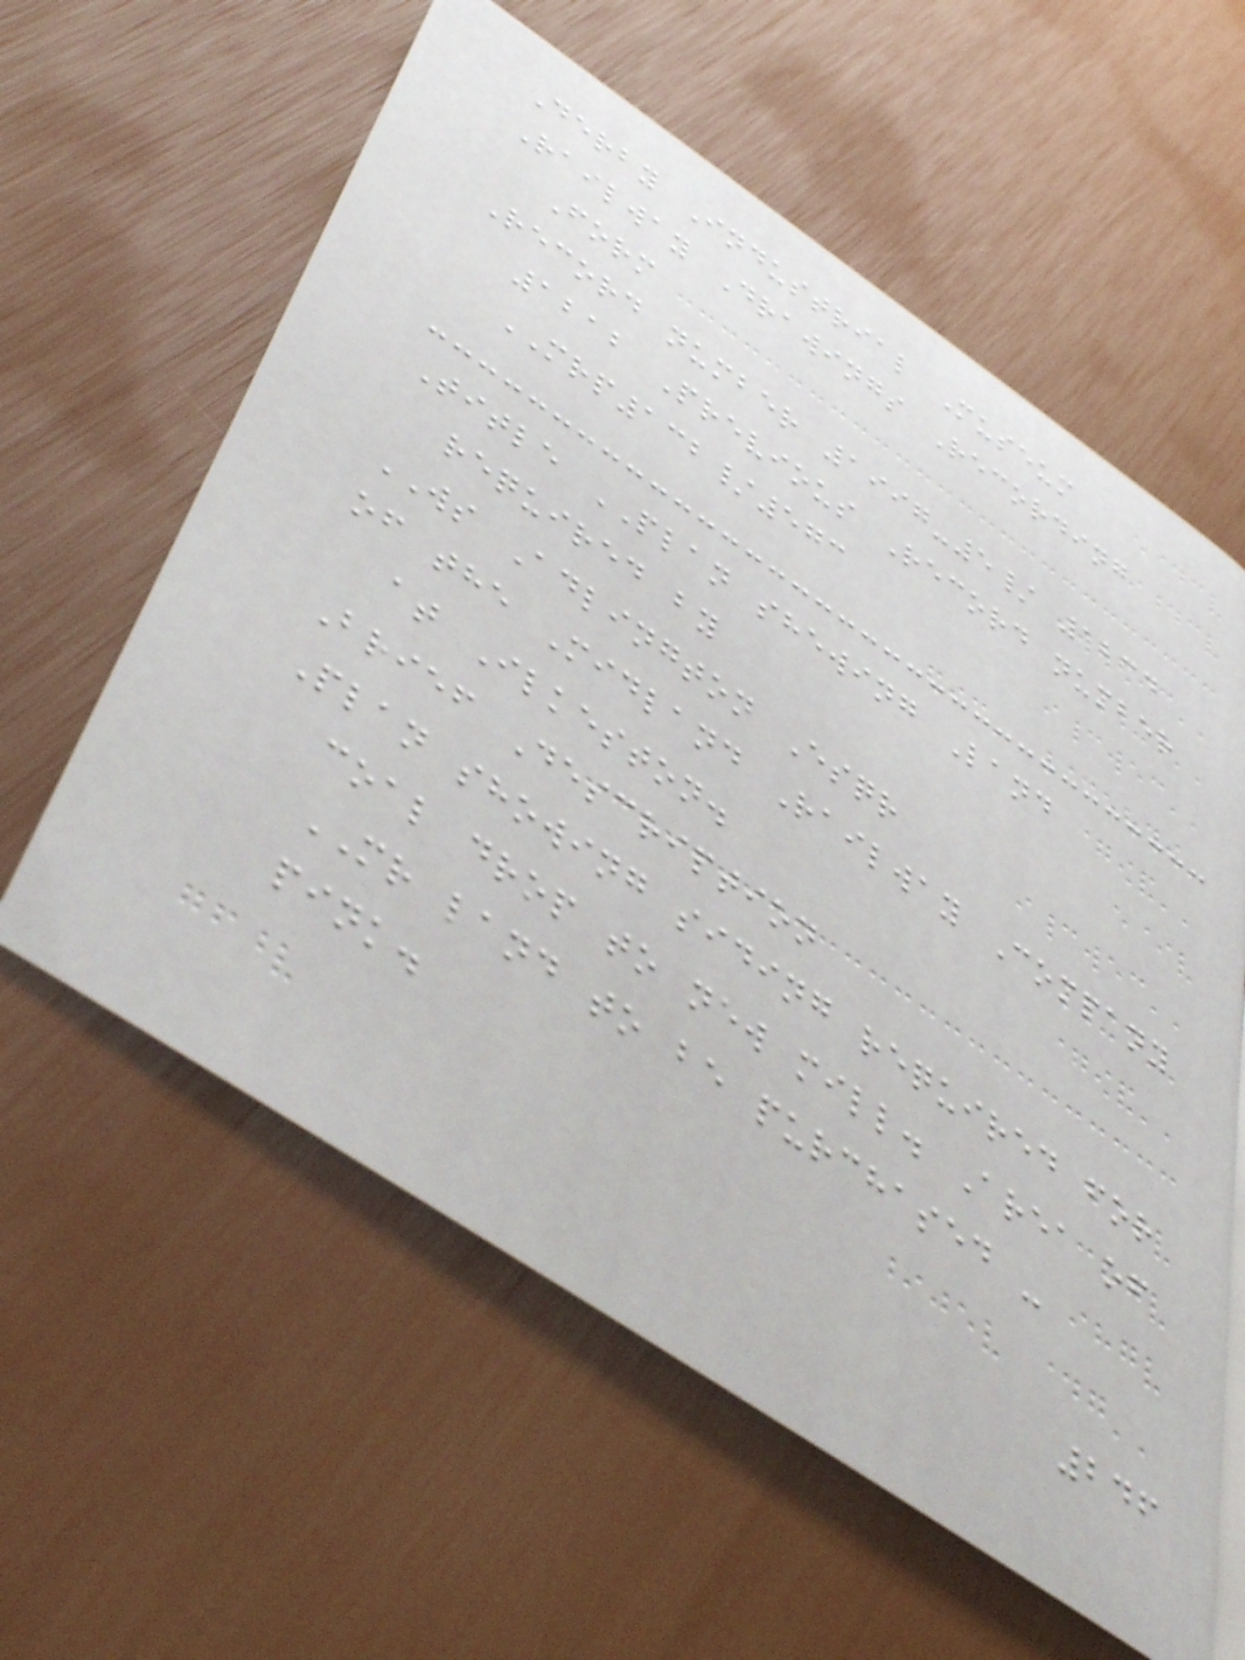Derby Industrial Museum
Railway Drawings Recording
Form
Record number 1997-5/ 1234
1212 Previous Record number
MRP132/573
Title PLAN shewing Land
required by
WS Adlington Esqr
of the Midland Railway Company
at Ilkeston.
Brief Description
Plan showing siding required for
coal drop to new mill. Area of
MR land to be purchased -
pink.
246
